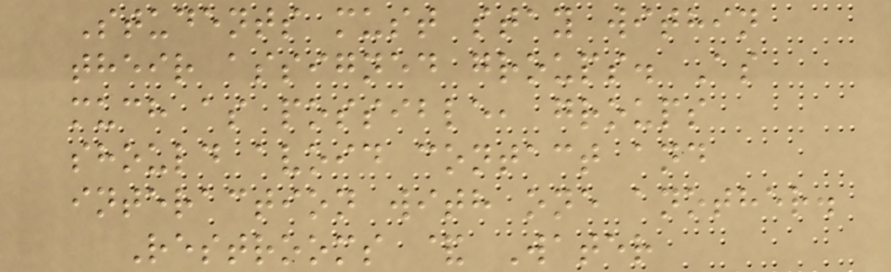Students must stay within
their assigned groups. As
much as possible, groups
should avoid contact and
interaction with one another.
Restrooms & Water
